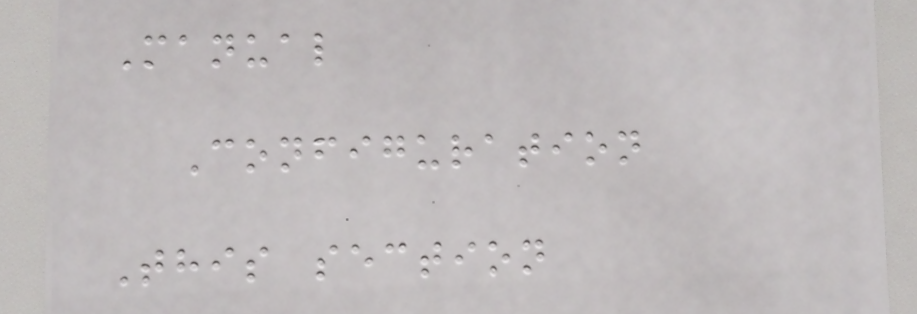Manual
Configuration
This section
